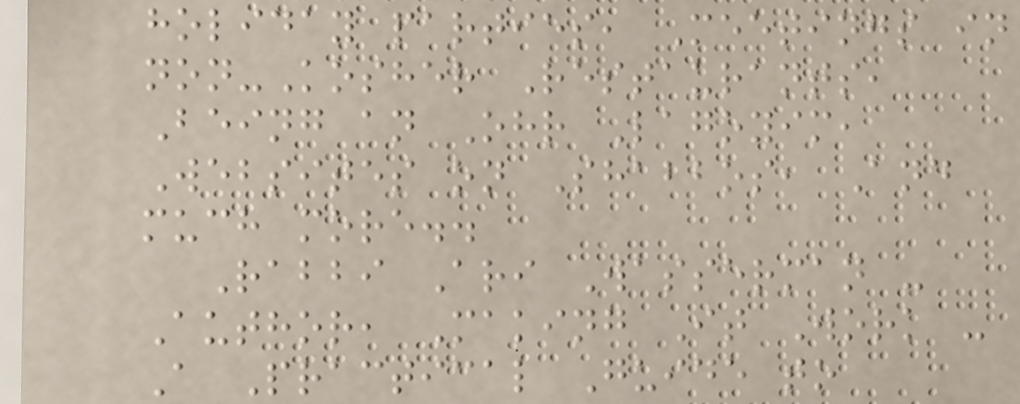holiday parties, Meetings in
non-Kosher Restaurants,
Being an Ohr Lagoyim,
Websites on Shabbos, And
much more..
Rabbi Ari Wasserman -
Author, Making It Work -
A Practical Guide to
